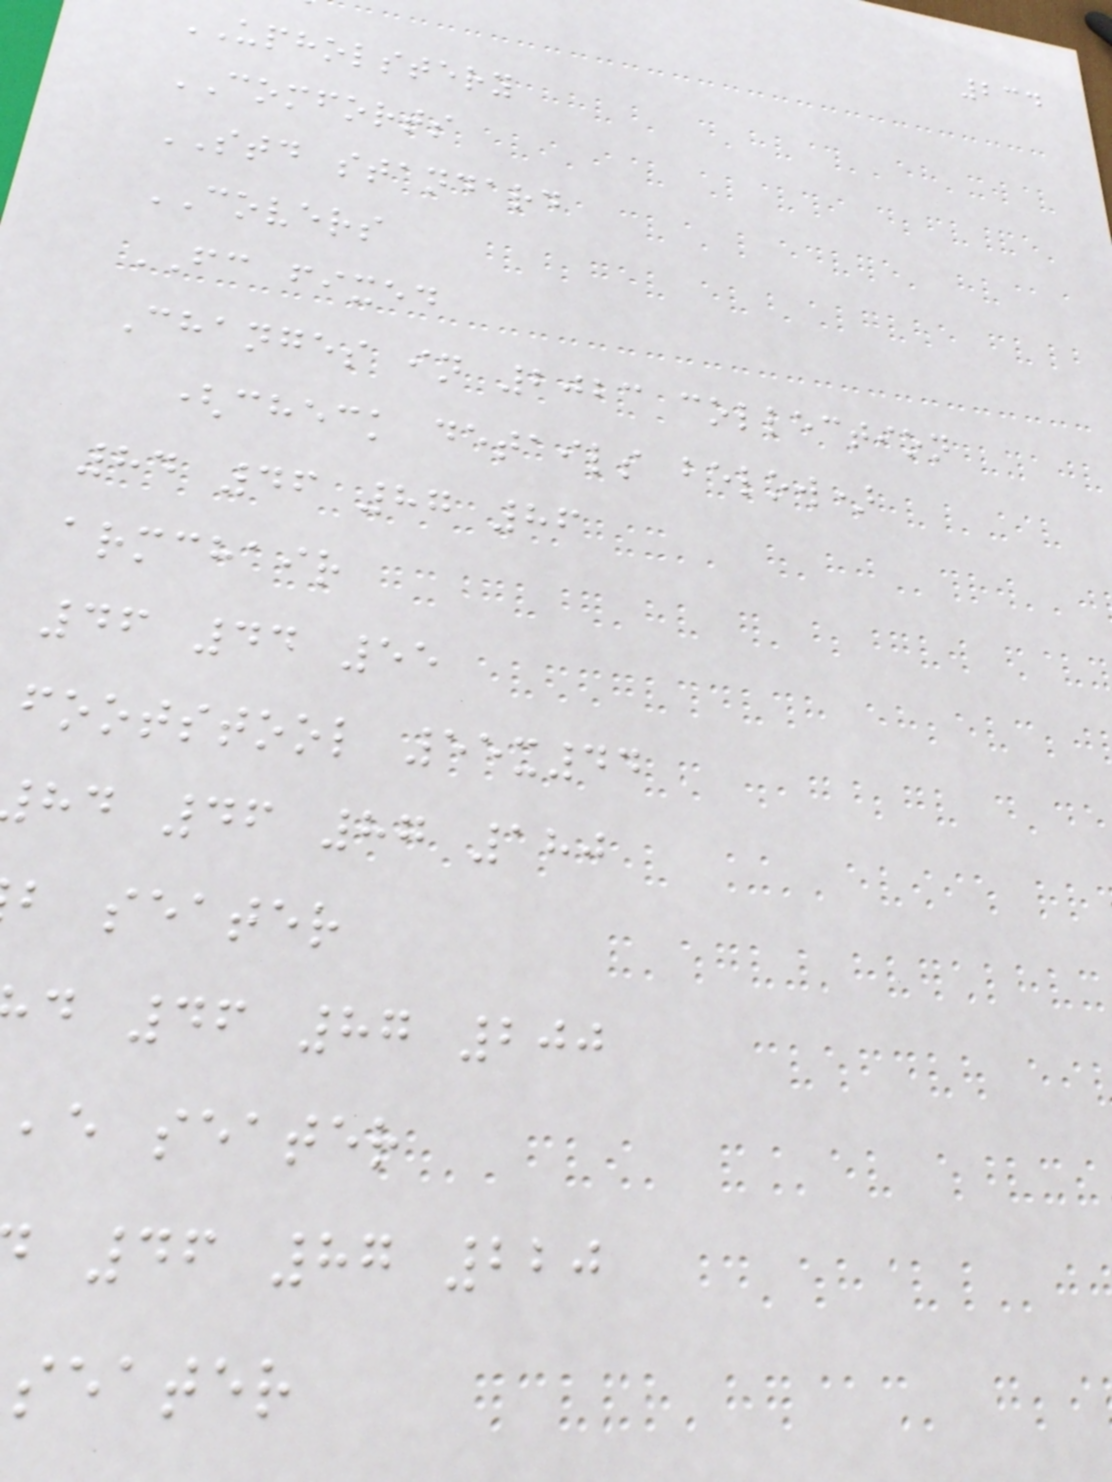234
UPHOLSTERY
COMFORTS
STD standard
COVERS
FC fixed
Changes in 2023 collection
(check details below)
84 46 87 86
armchair
46 44 55
footstool 55x44
hd 46 87 180
b seater
d 46 87 200
,e seater
46 87 220
seater
